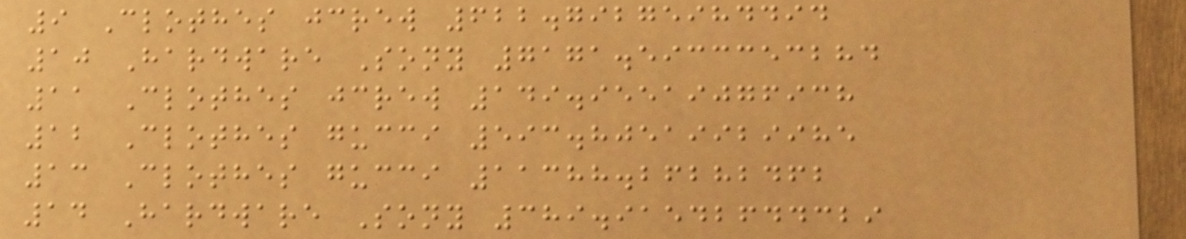9 Clothes jcrew 622.79275984494
10 Hardware Sony 7171.5933353284
11 Clothes jcrew 149.95519076938
12 Clothes gucci 593.80519929985
13 Clothes gucci 11388.26282462
14 Hardware Sony 389.91542644329
